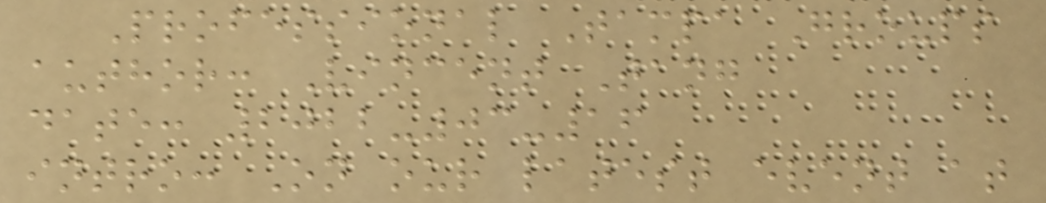Professional Tampa Groups
author: Vincent Tang
date: 2022-03-16
intro: On our latest event at
